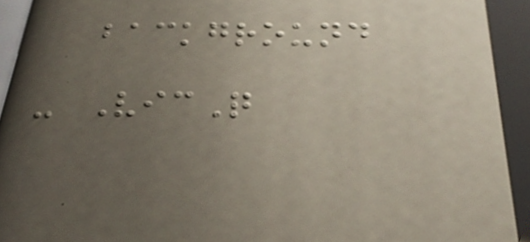background
- VicQ
